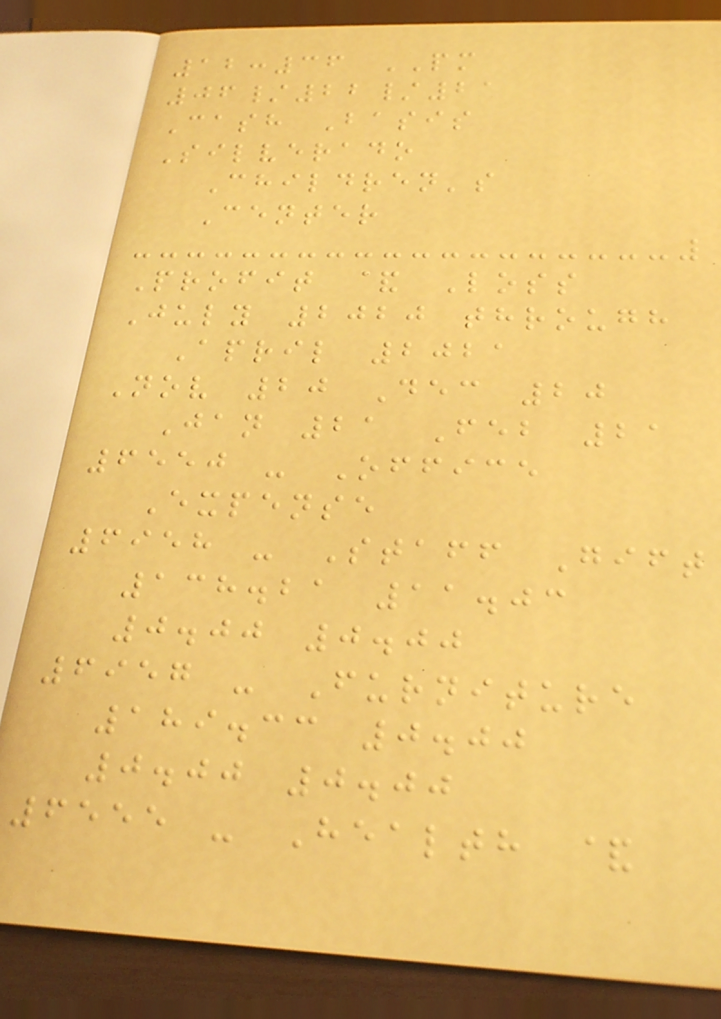12:36 PM
06/22/21
Cash Basis
Silverado
Children's
Center
Profit & Loss
July 2020 through
April 2021
Nov 20 Dec 20
Jan 21 Feb 21
6550 - Office
Expense
6958 - Staff Gift
138.21 11.03
0.00 0.00
6957 - Furniture
189.33 0.00
0.00 0.00
6555 - Health &
